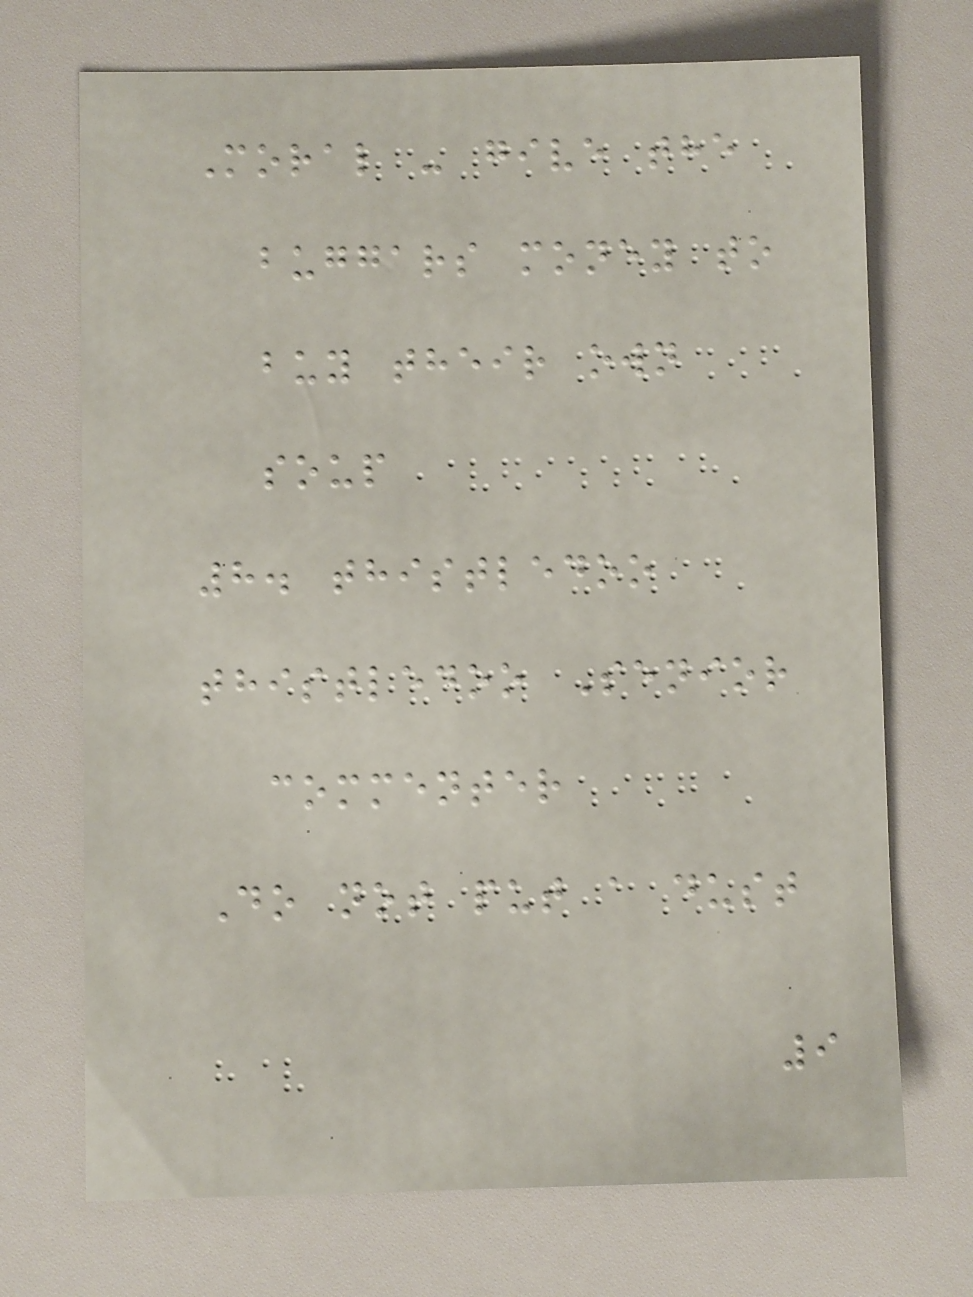Moral - give the
buggars money to
buy their own
soup
8. thistledoo
thistledoo Senior
commenter
Do not put a dust
9
